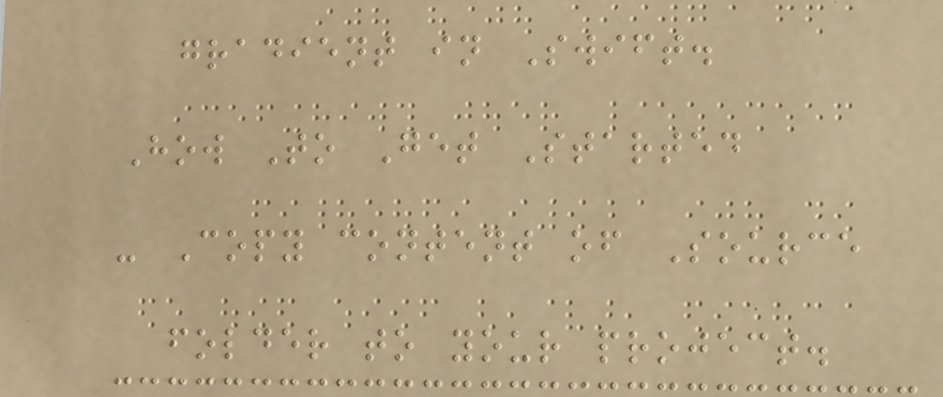gradient in Swift.
How To Get Started
- Copy content of Source
folder to your project.
